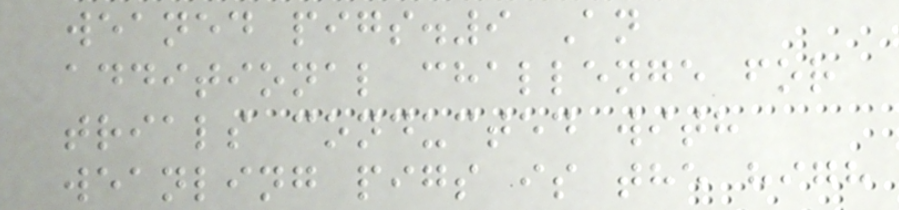weaned pigs.9 An
additional challenge for
trials conducted with
weanling pigs is the high
